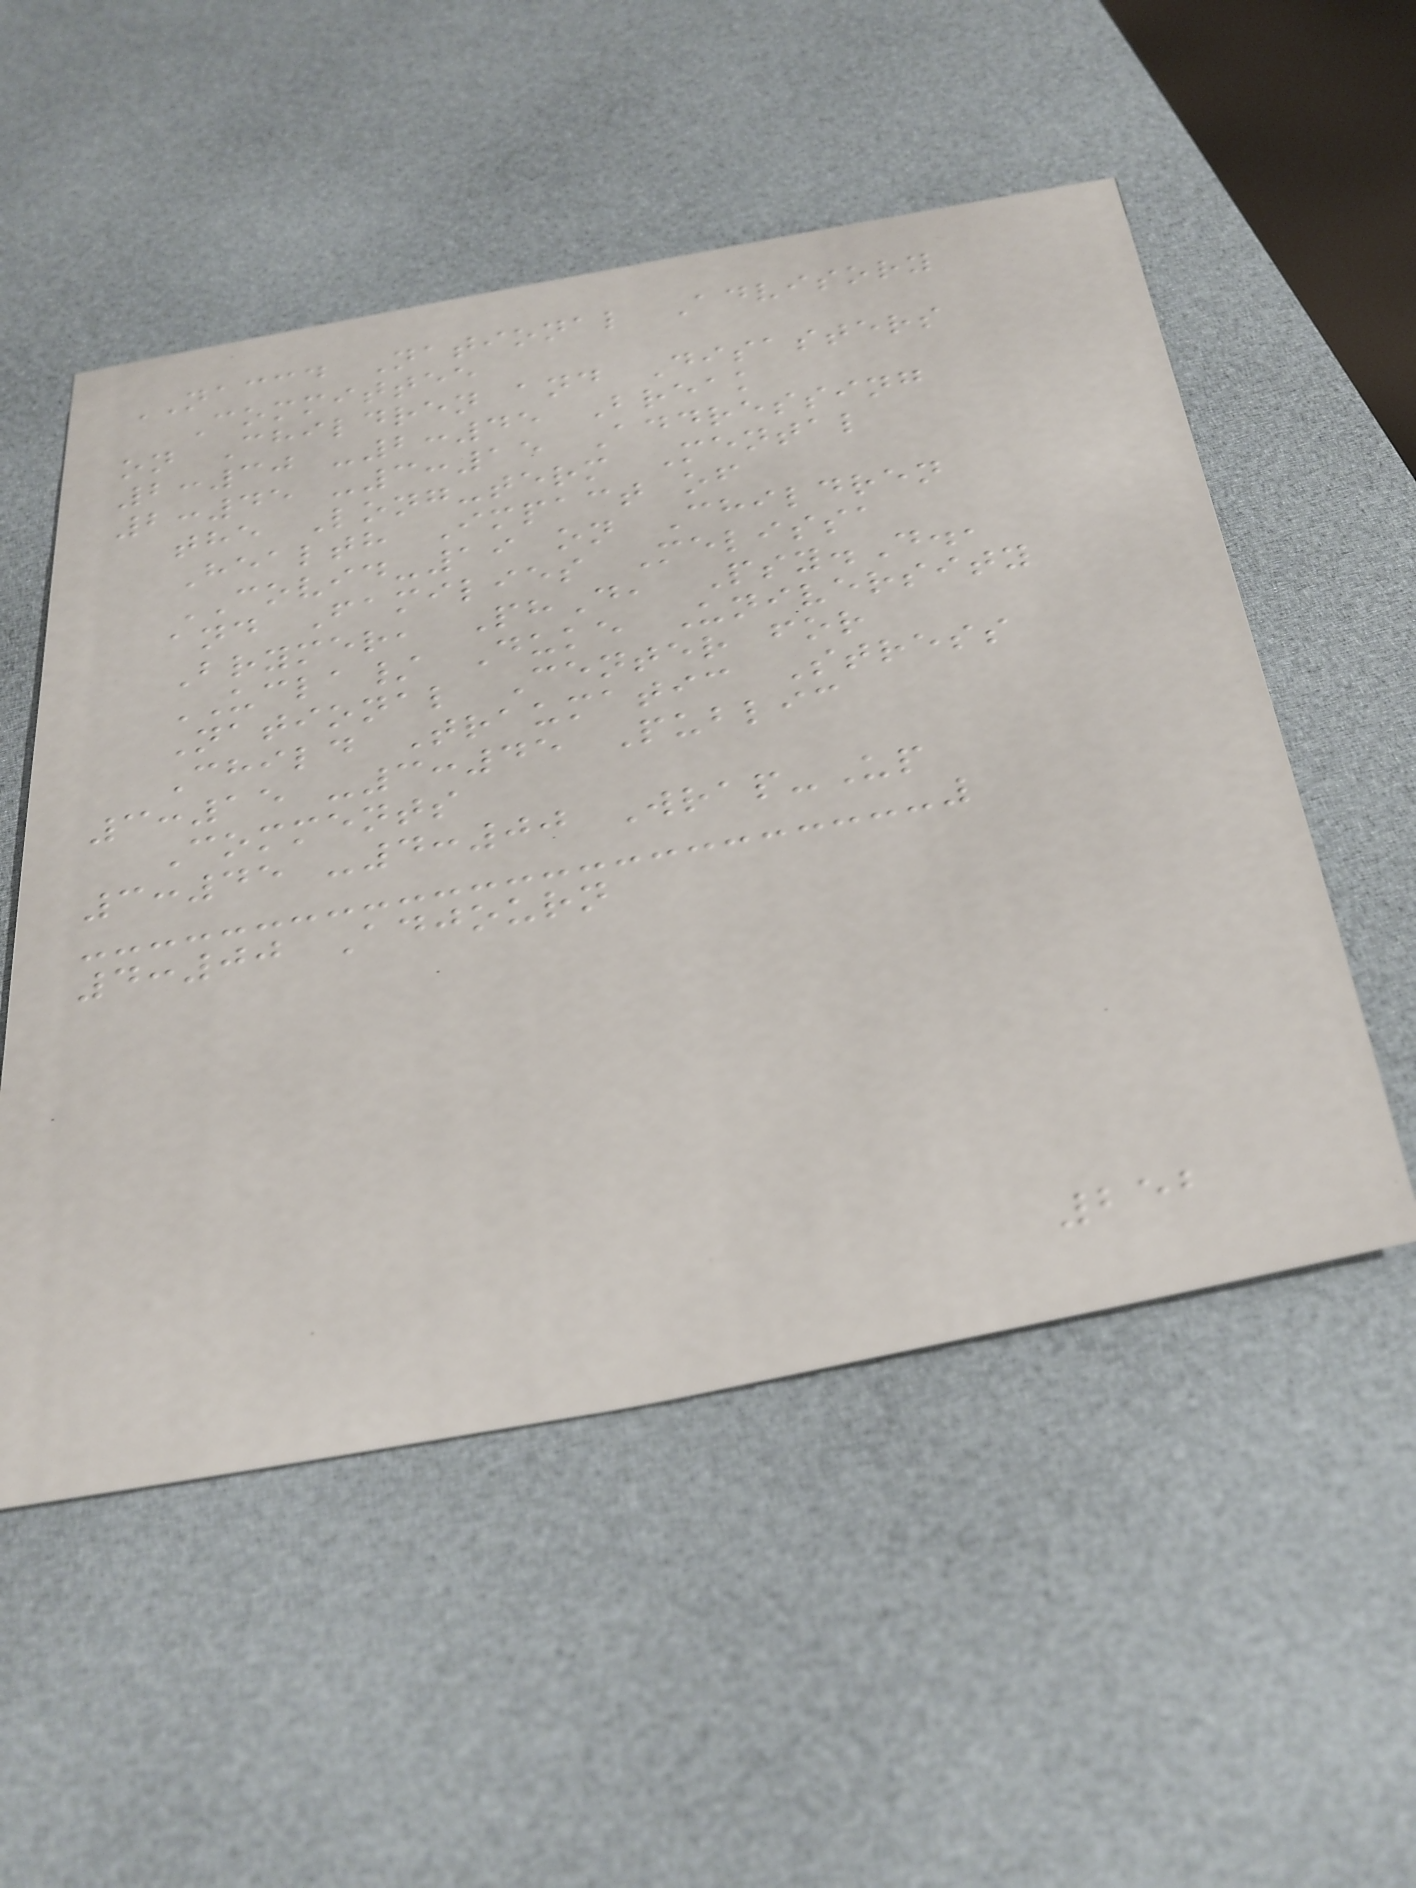NACCD National Advisory
Committee
on Children and Disasters
2:30 -2:45 Break
2:45 -3:15 Addressing
the Long-term Mental
Health Impact of
COVID-19 on Children
and Families Melissa
Brymer, PhD, Psy.D.,
UCLA/ Duke University
National Center for
Child Traumatic Stress
3:15 -3:45 Public
Comments
3:45 -4:00 Wrap-Up
4:00 Adjourn
252
